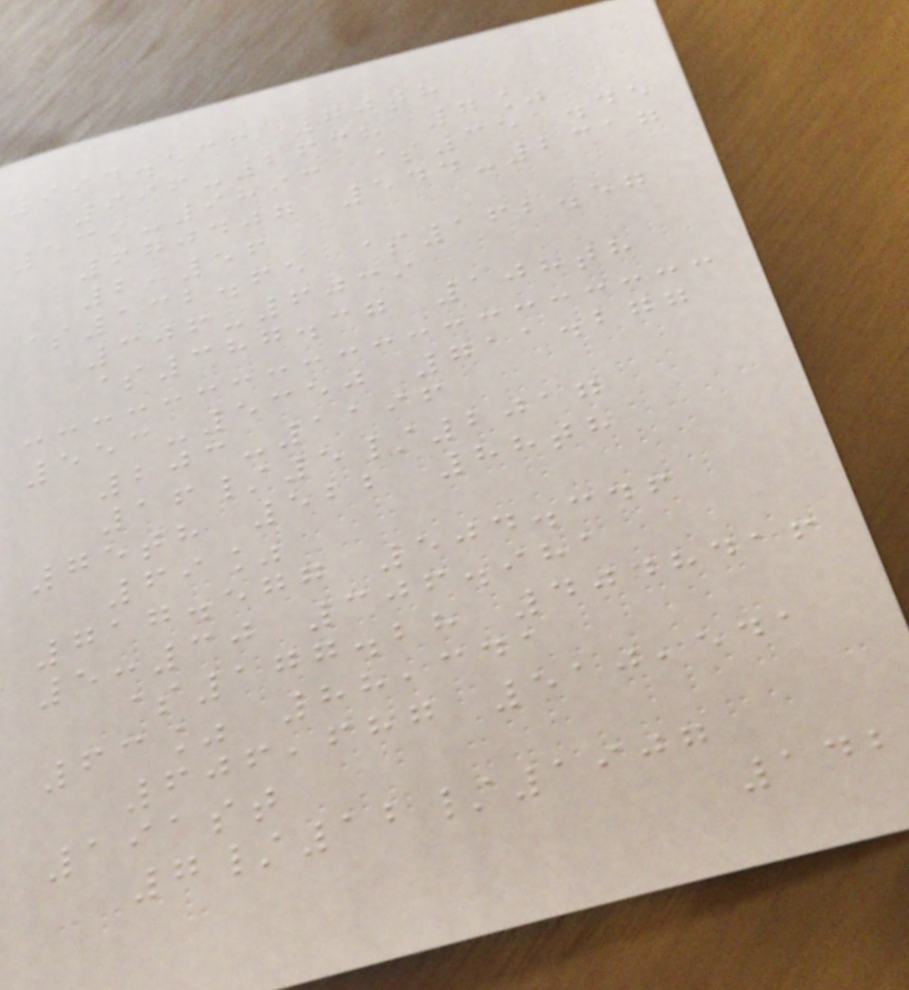994.536 70th
996-2638 7%
539-9893 $351.45
670407 544-2317
2:56
$132.65 $162.57
306-6039
$387.37 108th
553-5350 711.277
203-1196
16/5/2017
75th 522 88th
69%
717.577 504.346
5:30 306.981
$177.28 4048416
63% 88,341
606,687 510,541
191st
7/12/1907
142
